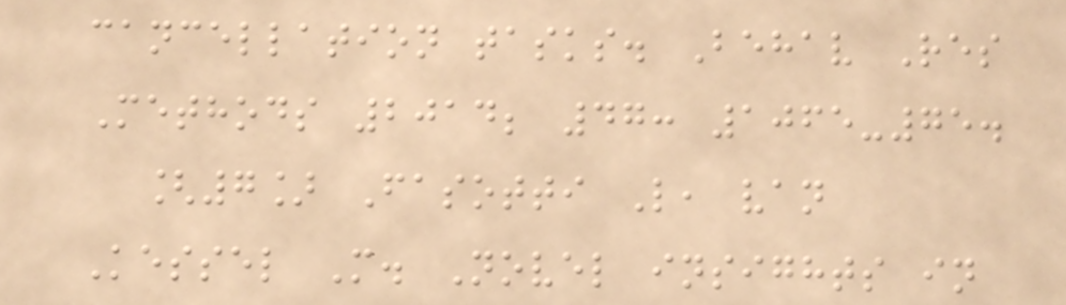cancellation tasks. Behav Res
Methods 2014; 47: 1065-75.
[7] Fasotti L, van
Kessel M. Novel insights in
